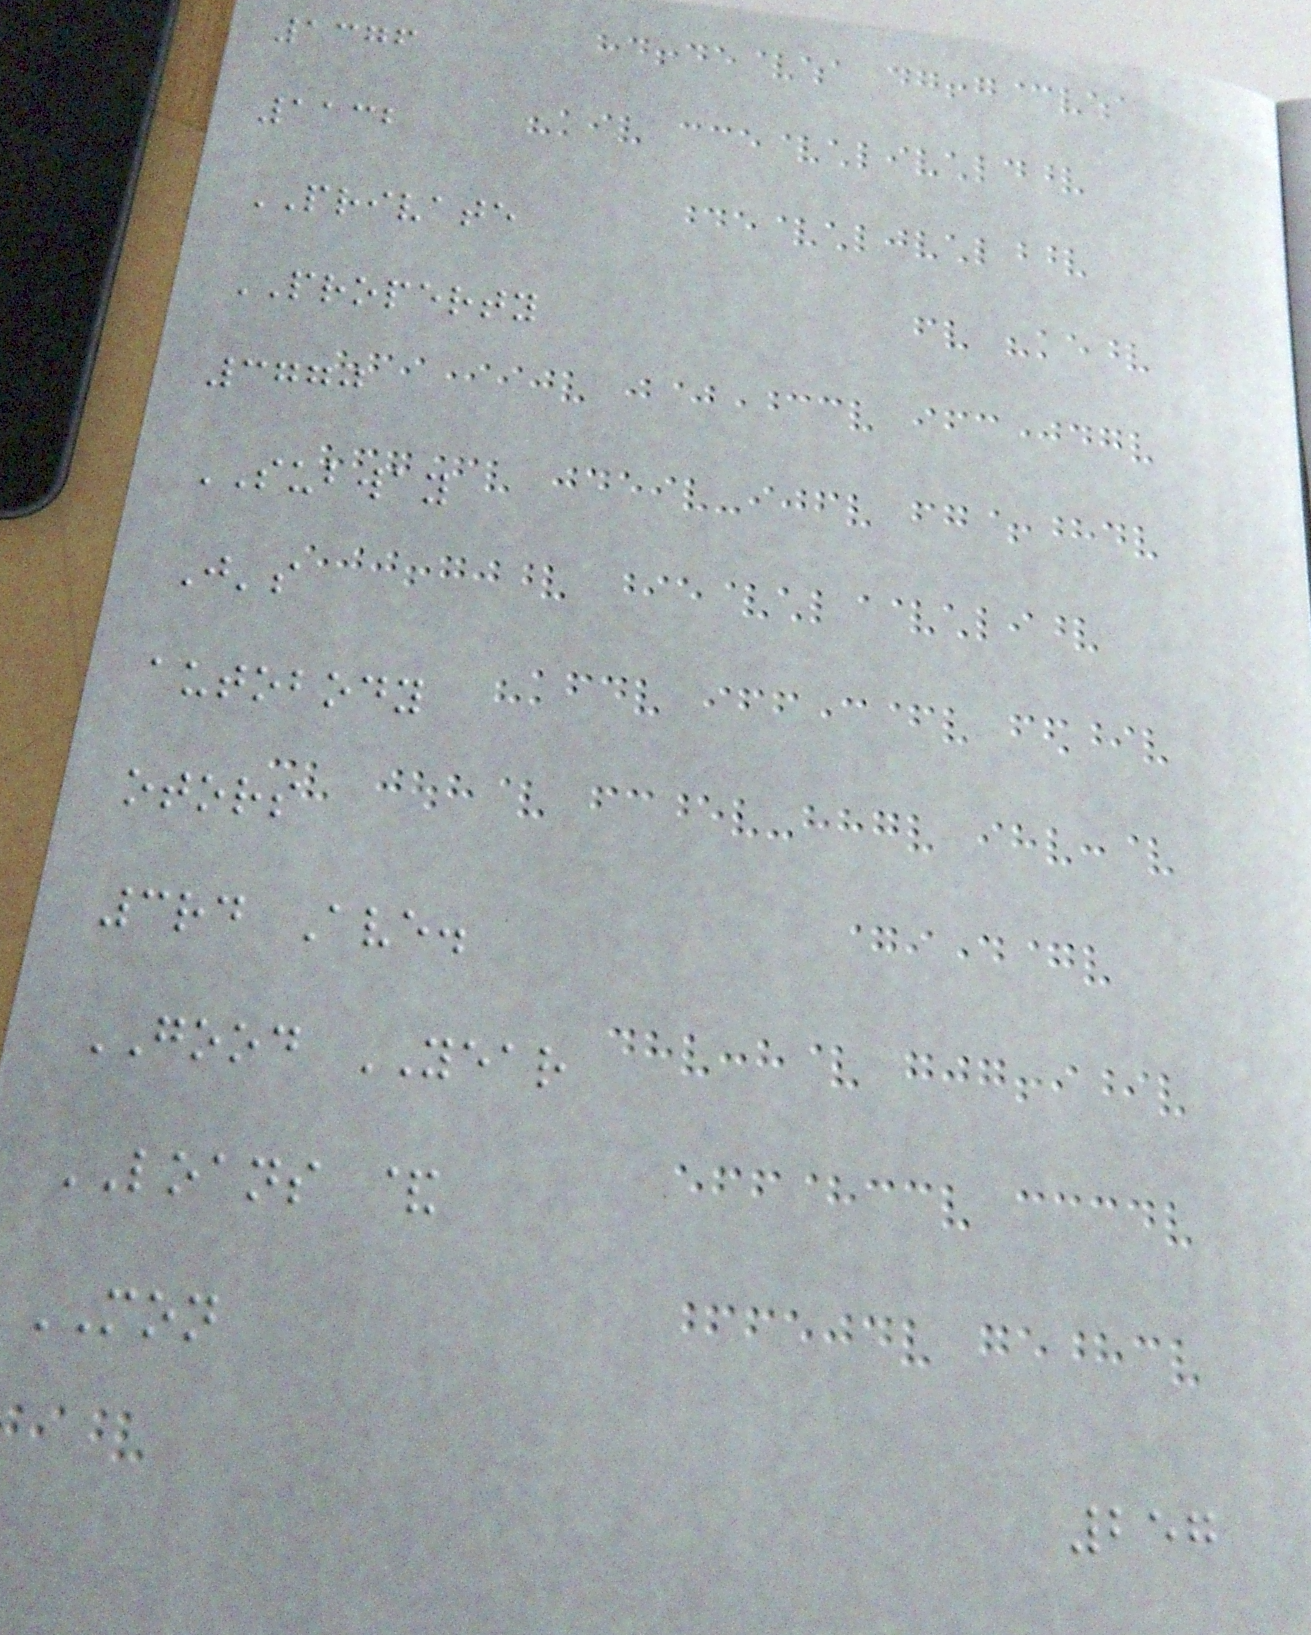1376
1132
PRIVATE
PROPERTY
3770
SUBWAY
J's
autobody
otors
3rd Ave.
GOOD YEAR
LOANS &
MON
257
